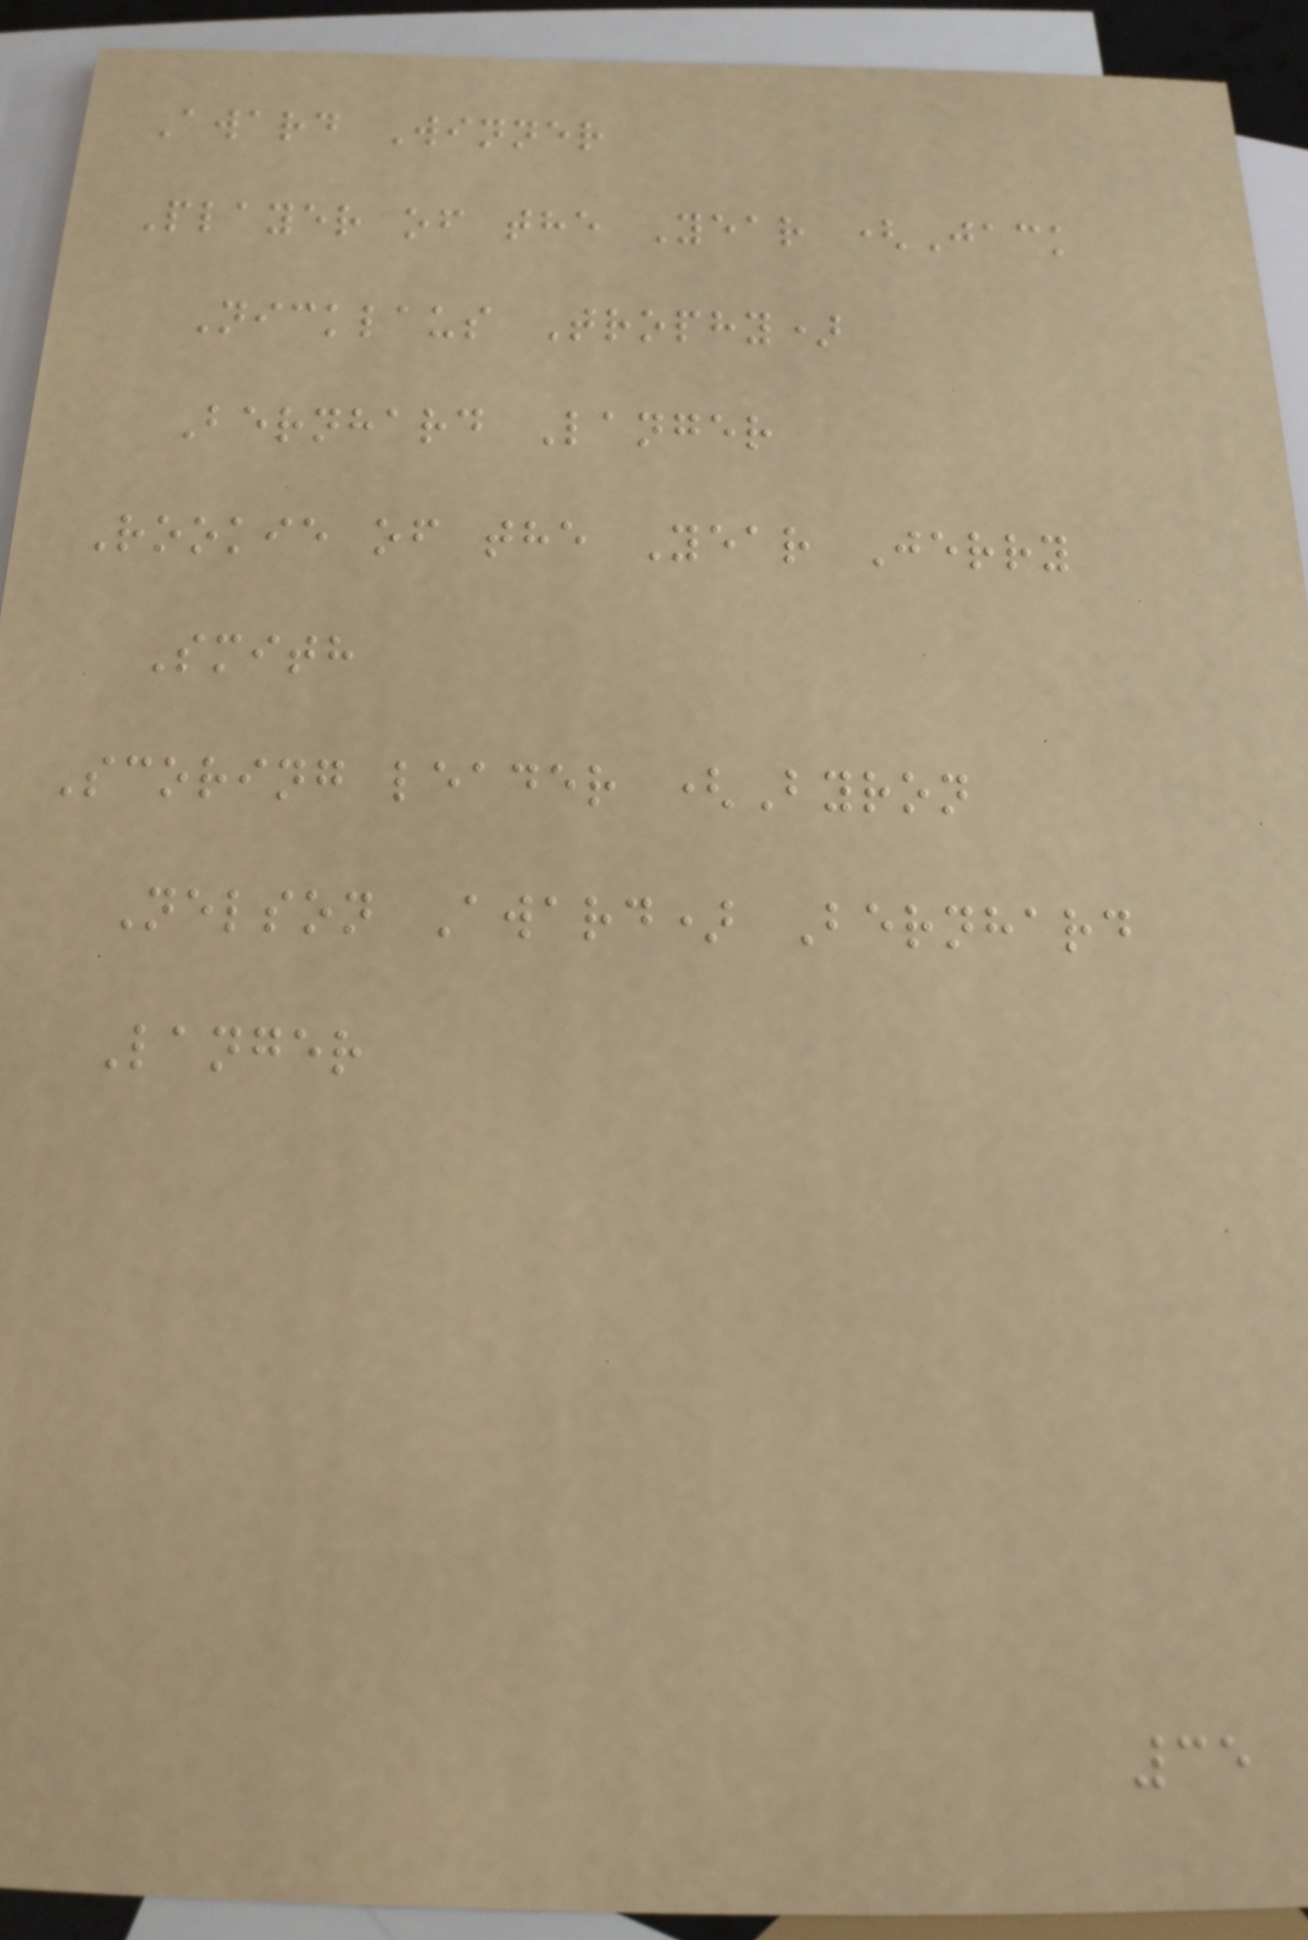Award Winner
Player of the Year (Jack
Nicklaus Trophy)
Bernhard Langer
Rookie of the Year Jerry
Smith
Scoring leader (Byron
Nelson Award) Bernhard
Langer
35
